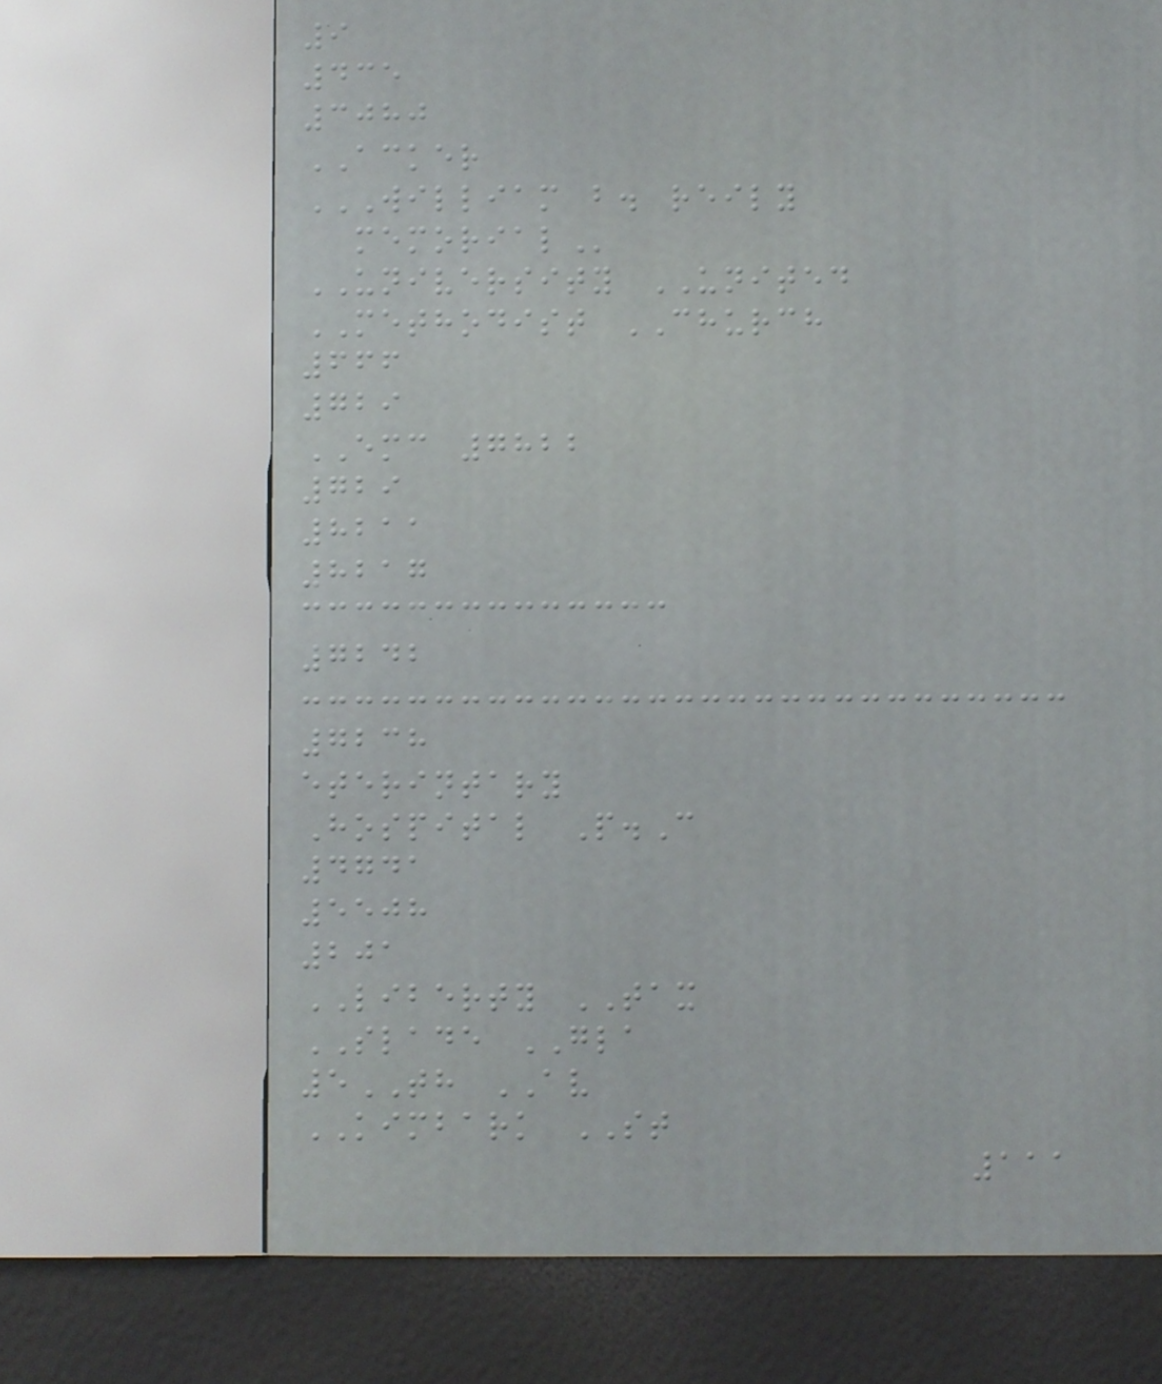9
435
3080
ACKER
WILLIAM B. REILY
MEMORIAL
UNIVERSITY UNITED
METHODIST CHURCH
666
729
EMC 7822
729
8211
8217
7242
7238
eterintary
Hospital P.C
4741
5508
201
LIBERTY TAX
SLADE GLA
5TH AV
KIMBARK ST
111
